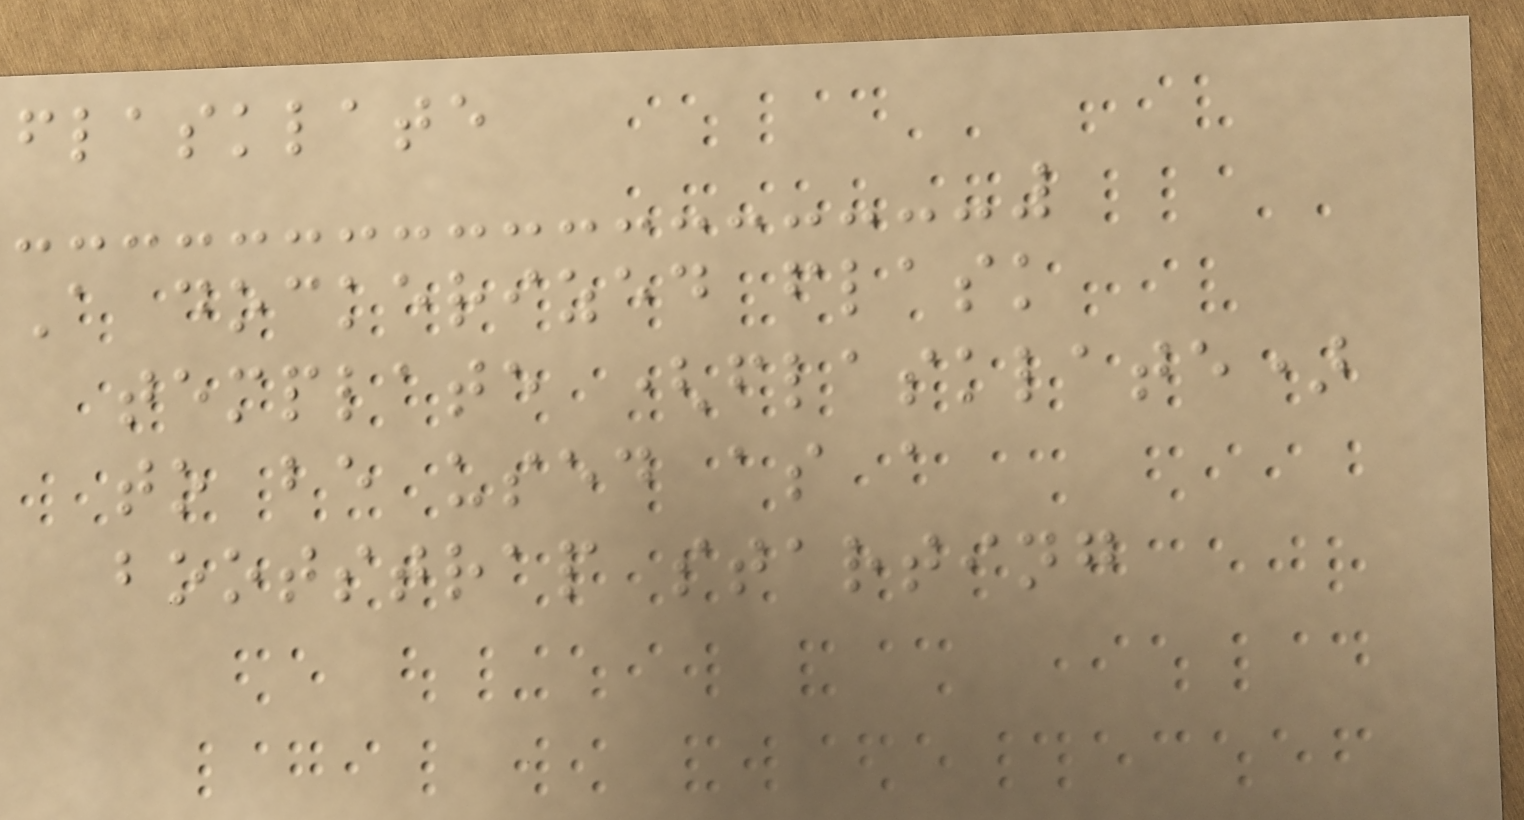flasklate
A dockerized flask
template (flasklate)
to be used as a
bootstrap starting
